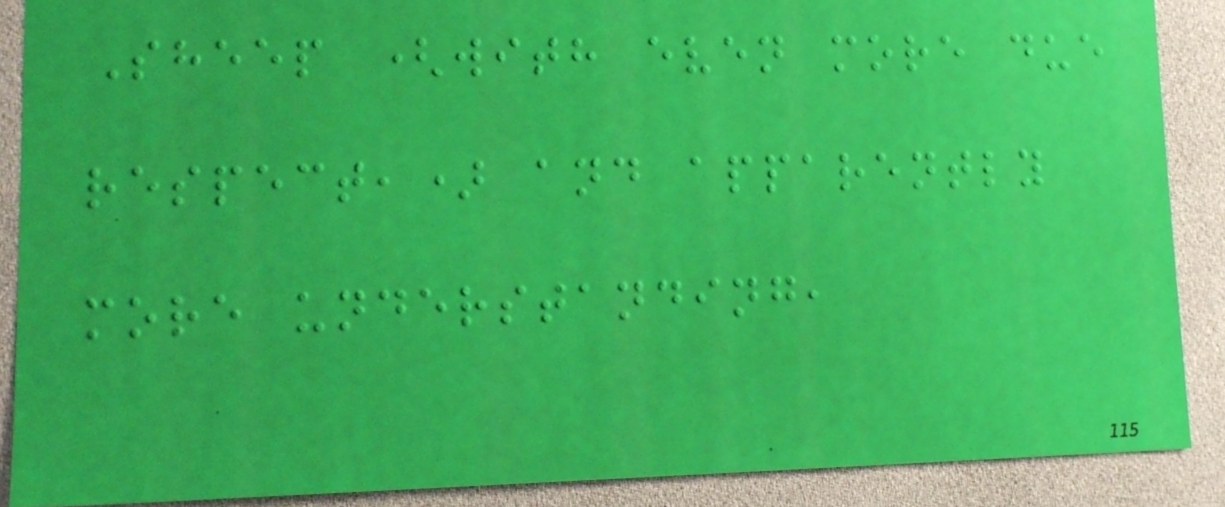Sheep (with even more due
respect,) and apparently
more understanding,
